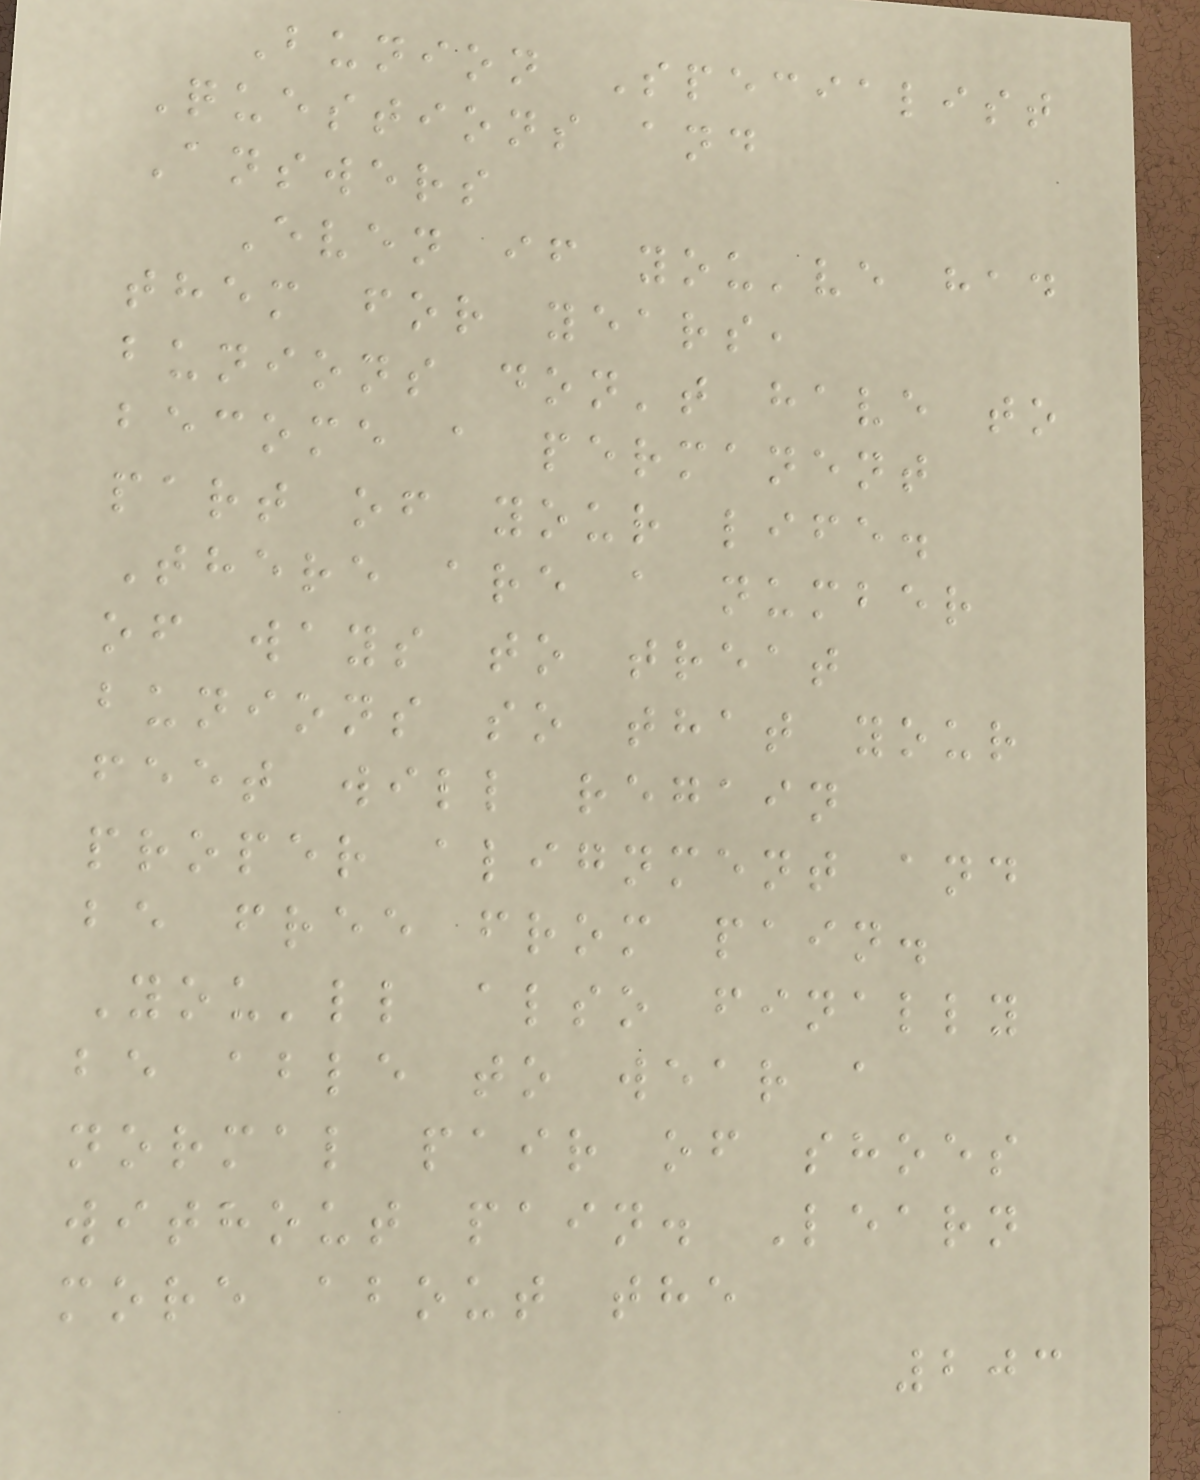Bunion Specialist
Questions and
Answers
Even if you've had
them for years,
bunions don't have to
become a permanent
part of your life.
There are a number
of ways to treat
bunions so that your
feet will regain
proper alignment and
be free from pain.
You'll also finally
be able to wear a
normal pair of shoes
without pain. Learn
more about the
203
